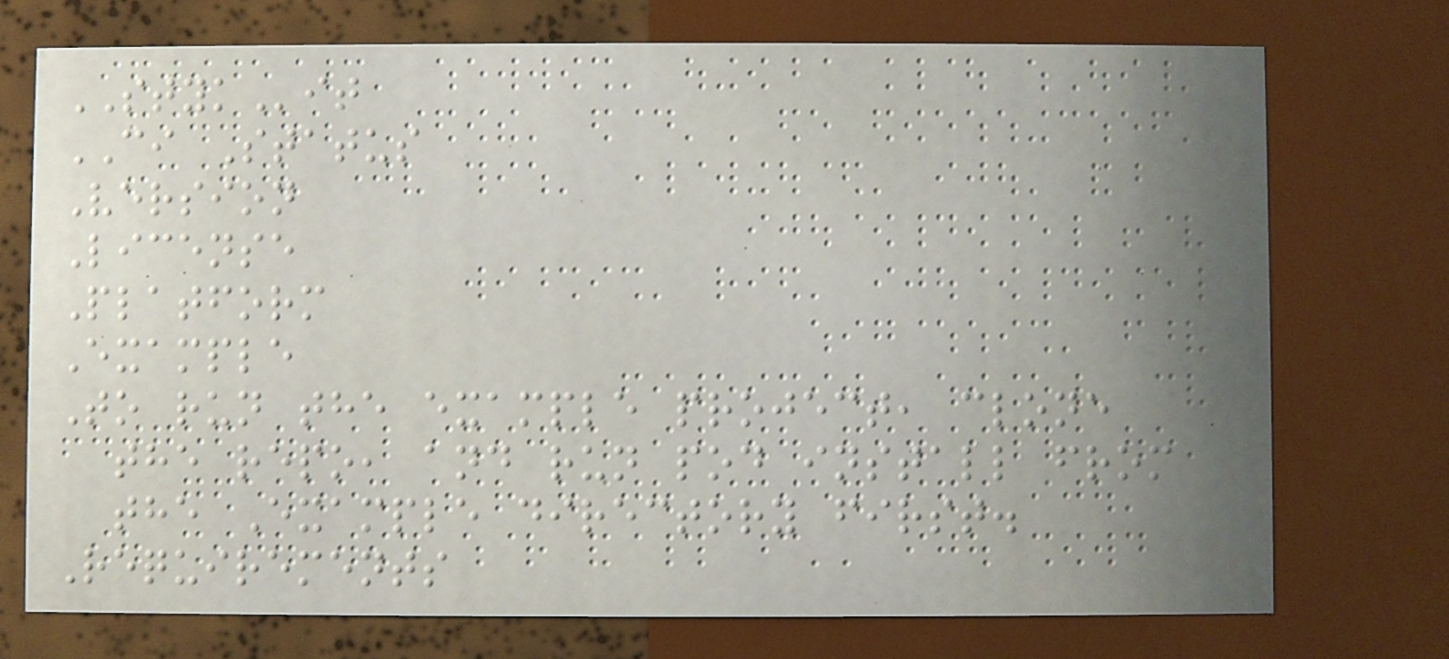STYKit
CI Status
Version
License
Platform
Example
To run the example project, clone
the repo, and run pod install from
the Example directory first.
Requirements
